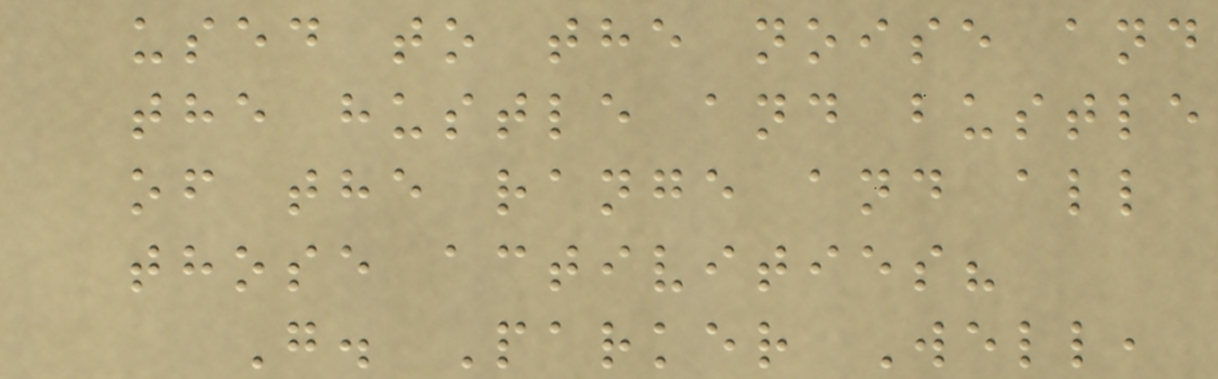used to the noise and
the hustle and bustle
of the range and all
those activities?
G. Parker Well,
